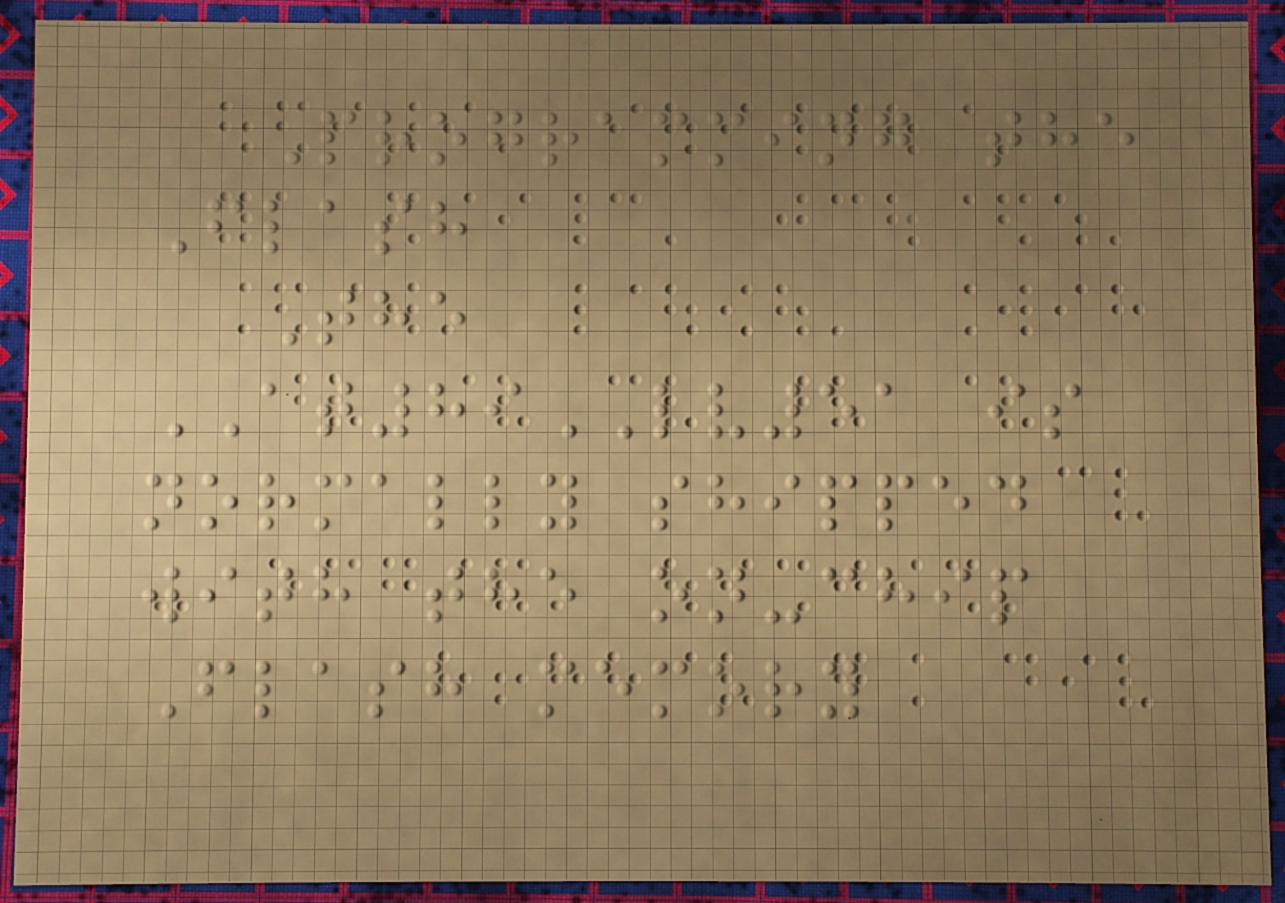Programming the
Flash
The
AT89LV51 is
normally shipped
with the on-chip
Flash memory
